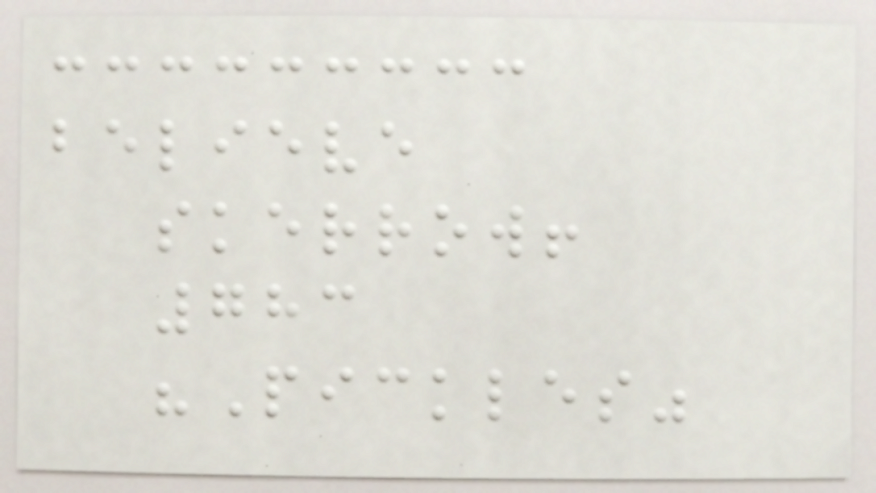believe
skerrow!
783
"Pickles"
